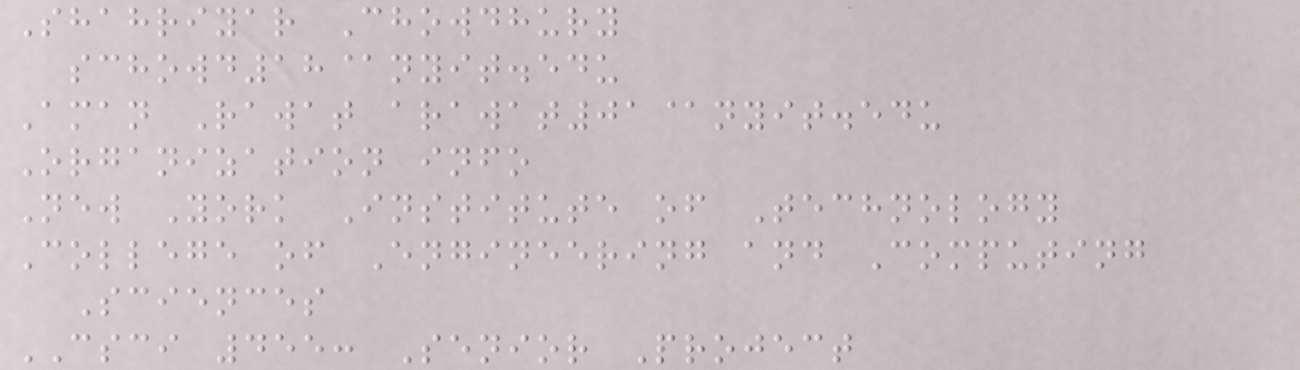Shahriyar Chowdhury
schowd18@nyit.edu
Aman Rawat arawat01@nyit.edu
Organization info
New York Institute of Technology
College of Engineering and Computing
Sciences
CSCI 455: Senior Project
